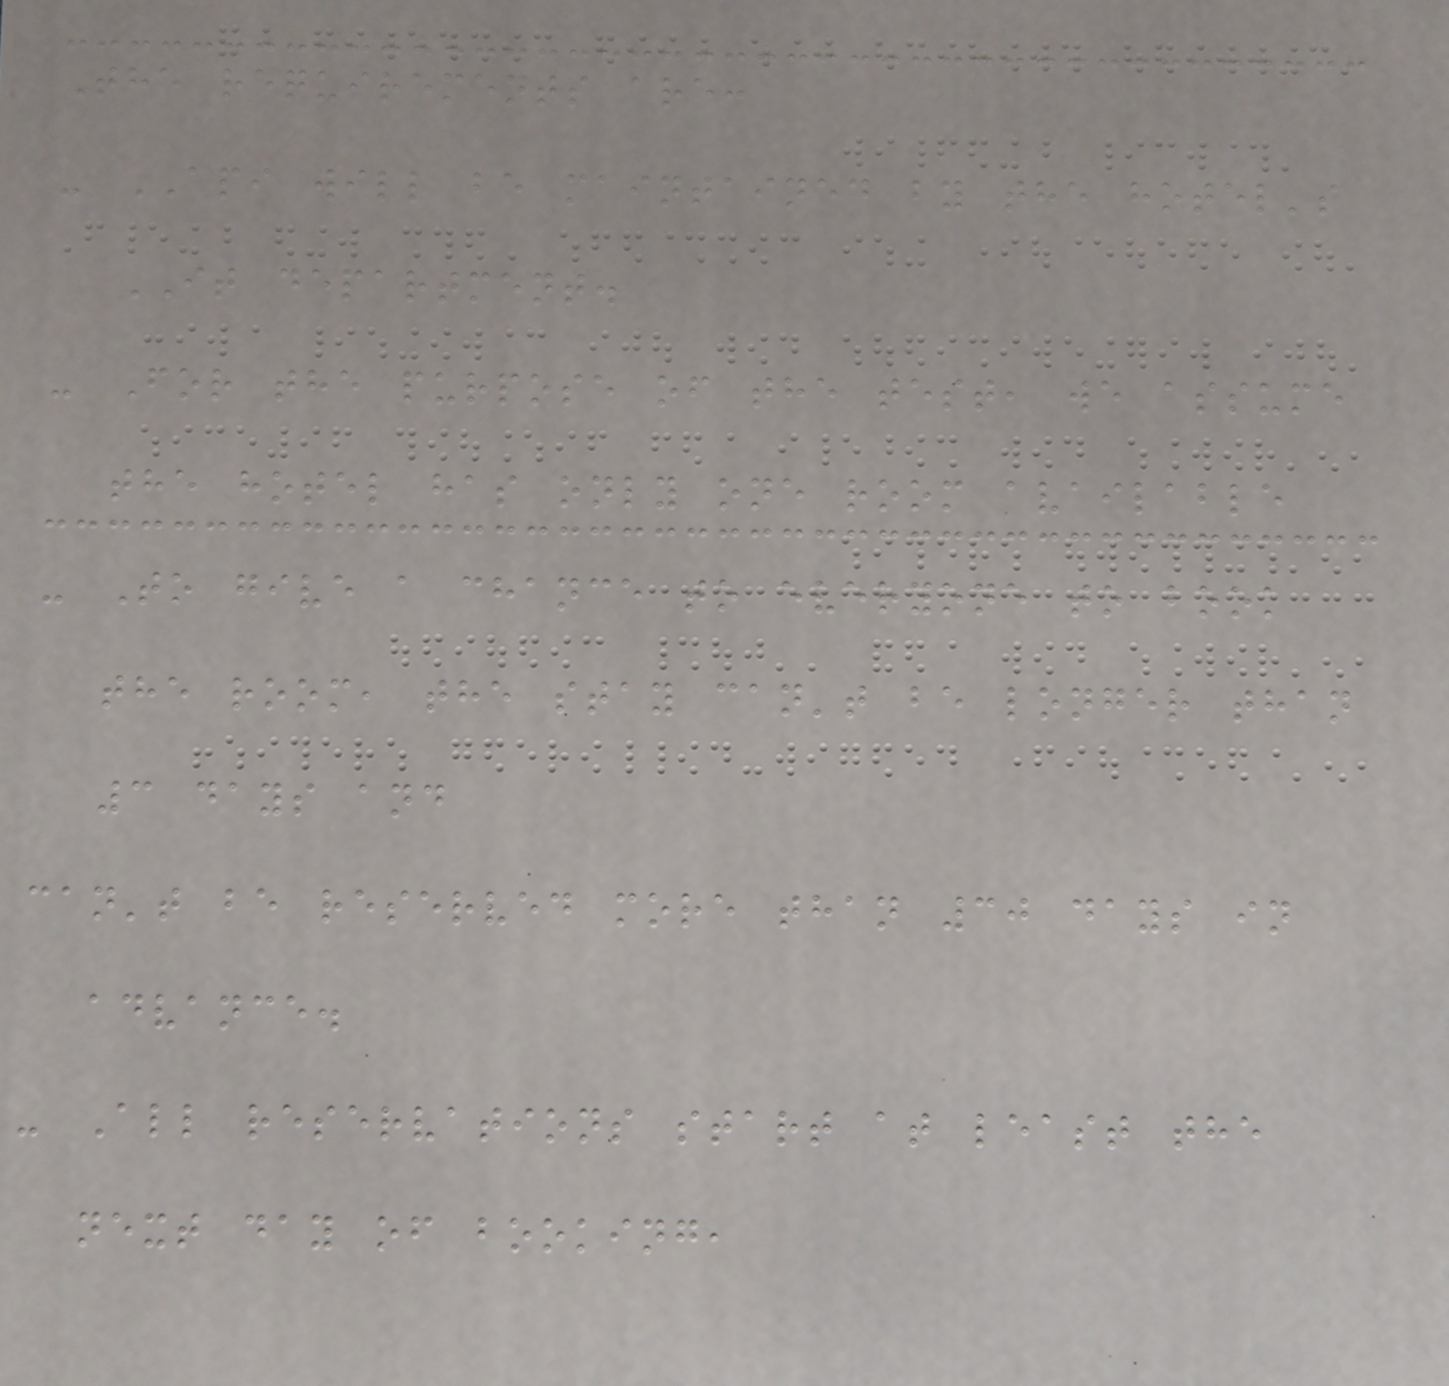The requirements are:
- API will be maintained by the hotel's
IT department.
- For the purpose of the test, we assume
the hotel has only one room available
- To give a chance to everyone to book
the room, the stay can't be longer than
3 days and
can't be reserved more than 30 days in
advance.
- All reservations start at least the
next day of booking,
